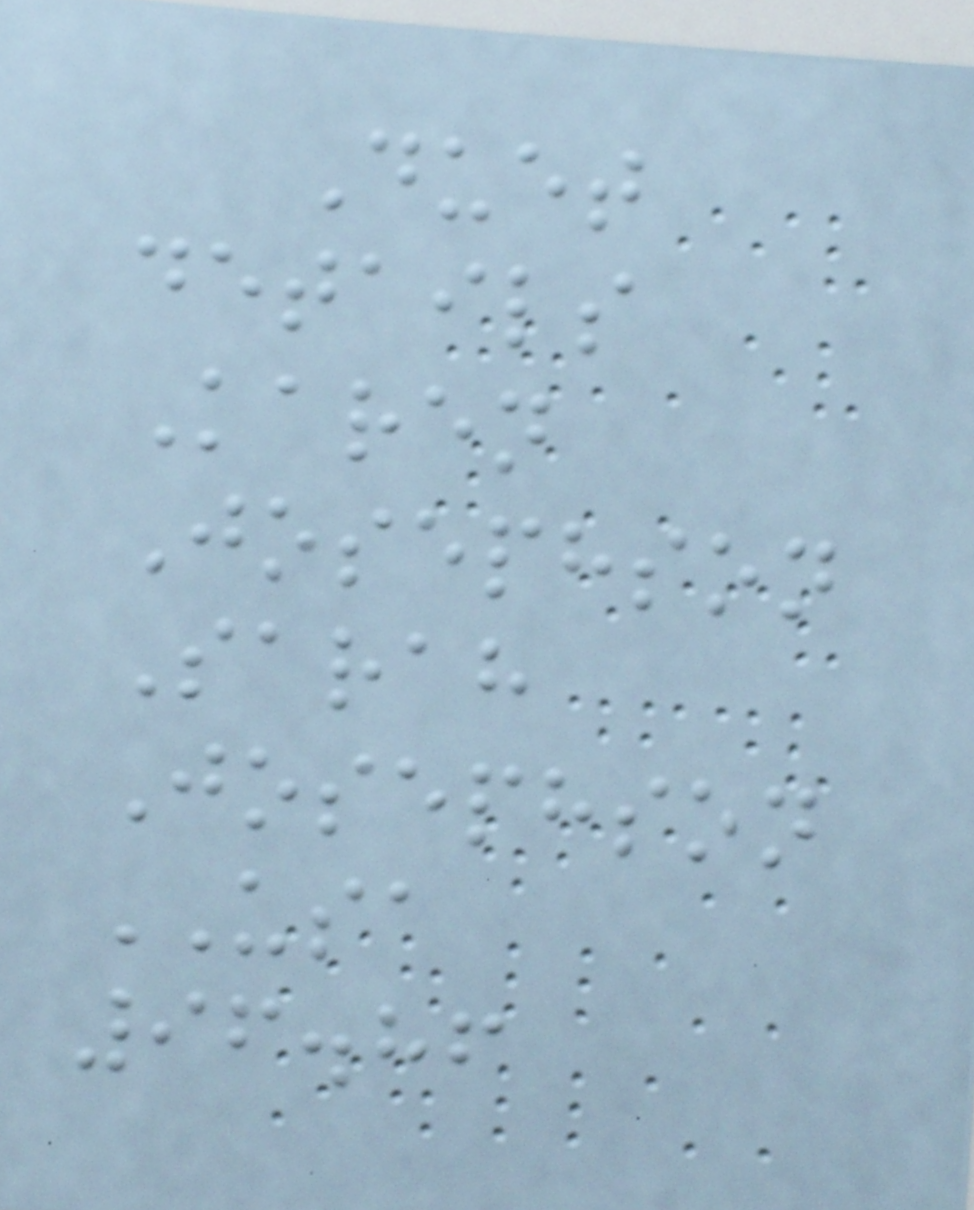Duet
details
Karen
Josephson
Sarah
Josephson
USA
96.86
